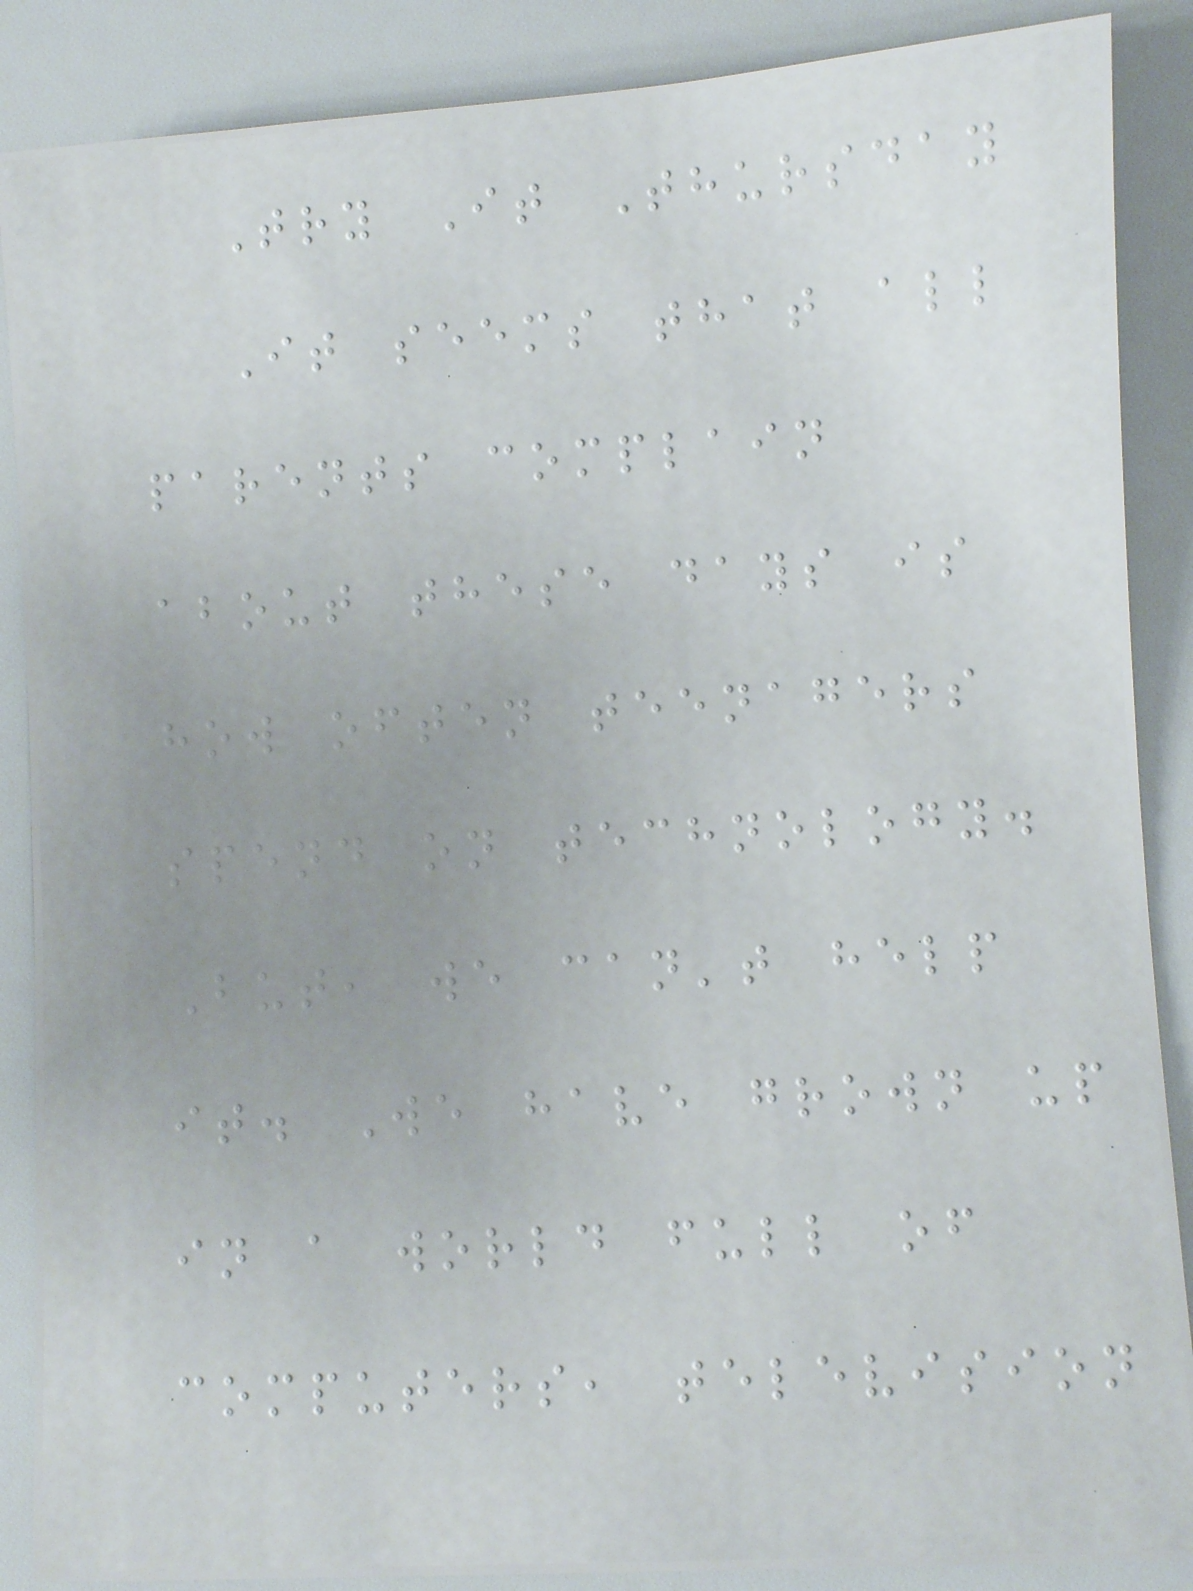Try It Thursday
It seems that all
parents complain
about these days is
how often teenagers
spend on technology.
But, we can't help
it. We have grown up
in a world full of
computers, television
